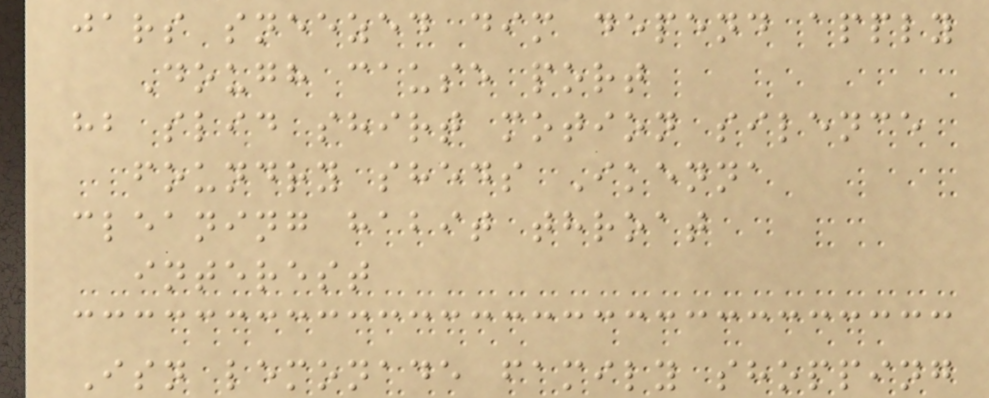jars sneezed dim depend apply
Dough cause port
hb slid shirt motion silence
foundry sheds Ikenna
cleaning habit throat
interest
Isn lemonade family shopping
